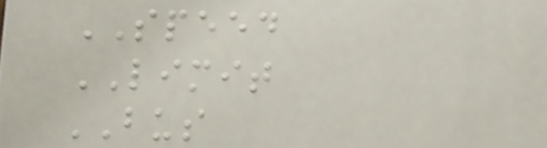SPEED
LIMIT
BUS
